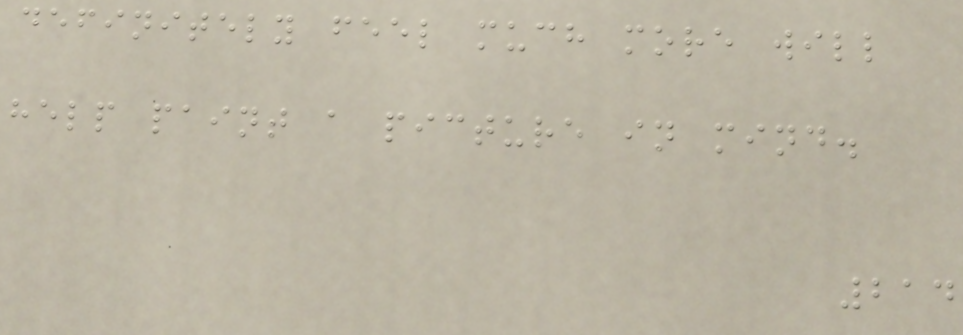definitely feel much more will
help paint a picture in mind.
214
